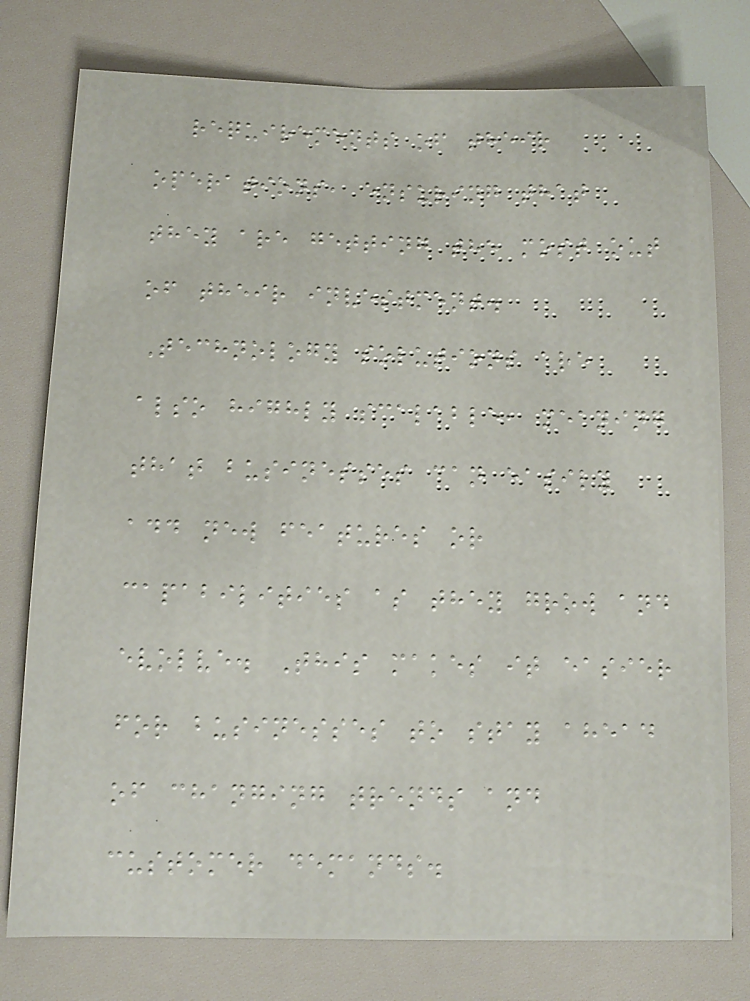requirements of their
operations, ensuring that
they are getting the most out
of their investment.
Technology solutions are
also highly scalable, meaning
that businesses can easily
add new features or
capabilities as they grow and
evolve. This makes it easier
for businesses to stay ahead
of changing trends and
customer demands.
